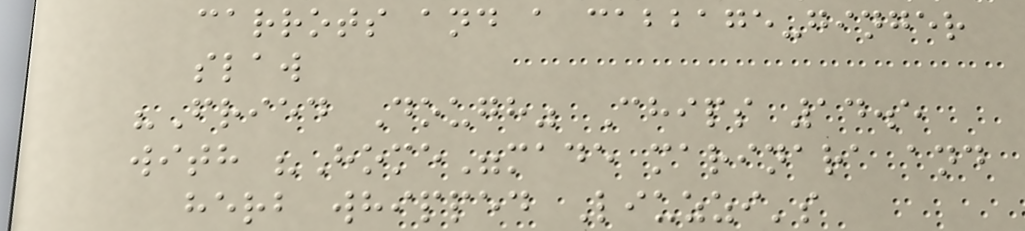carrots and a cabbage-ginger
slaw
"Fried Dough" Chips 14.5
with "Home"made marinara and
herb whipped Liuzzi's
